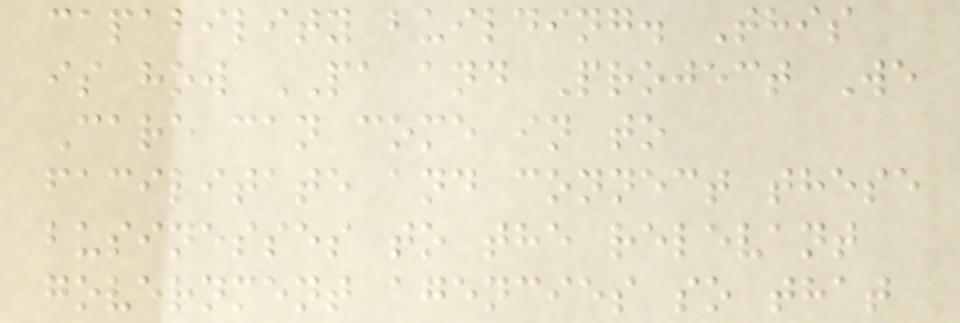capability building. This
is how PA and Project We
Care can come in to
facilitate and connect these
businesses to the relevant
government agencies so that
